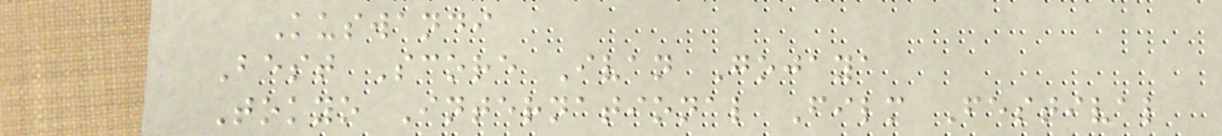Kuswandi
Best Score Ivan Gojaya
Tokyo International Film Festival
